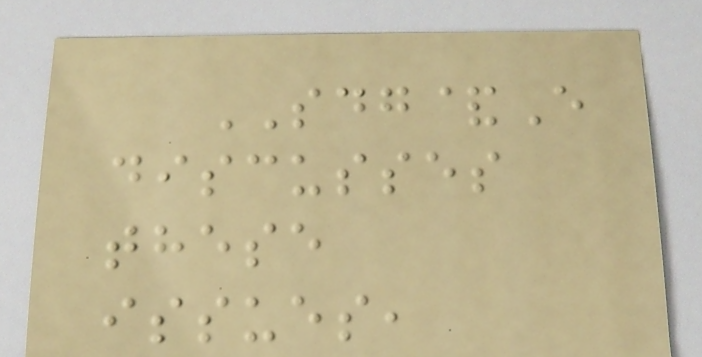SDG&E
discusses
these
issues,
